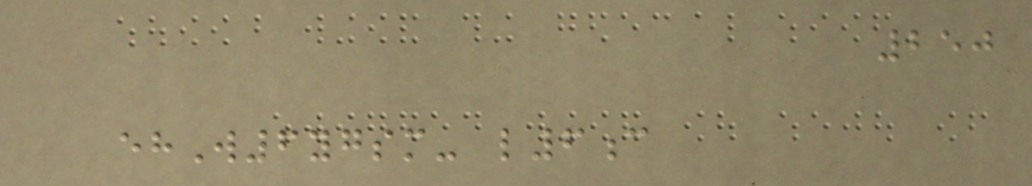250
ehW6ygsm- l6c
